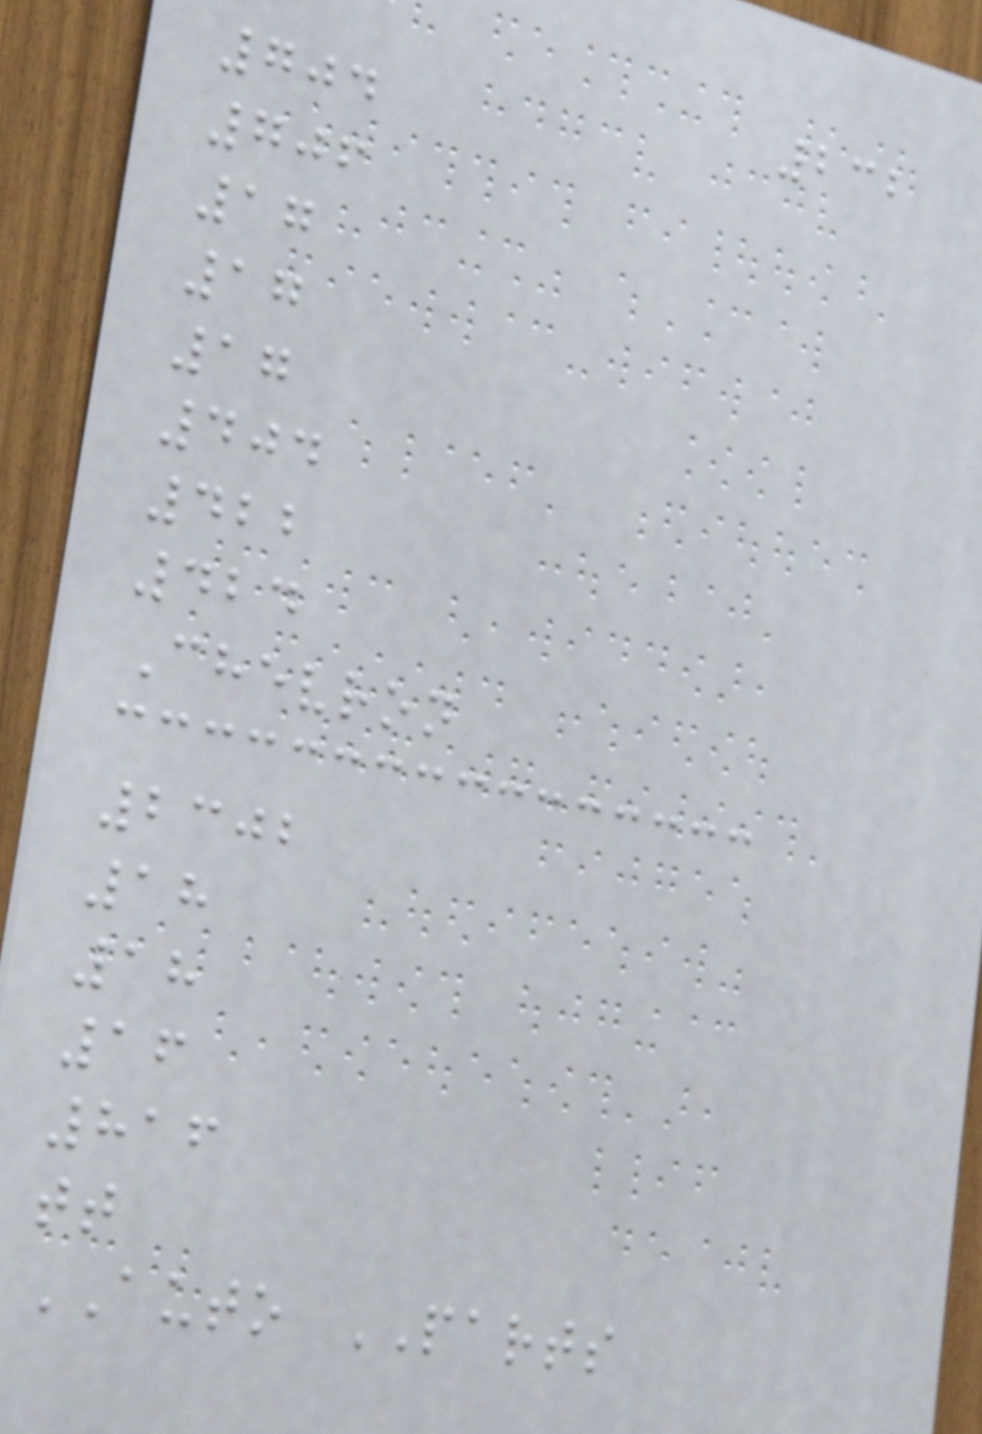232
704
706
17
17
17
404
422
424
Chevron
2302
18
18
16
816
tt
AUTO PARTS
